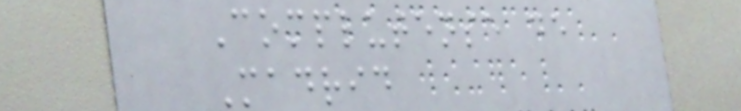Complutense de
Madrid
